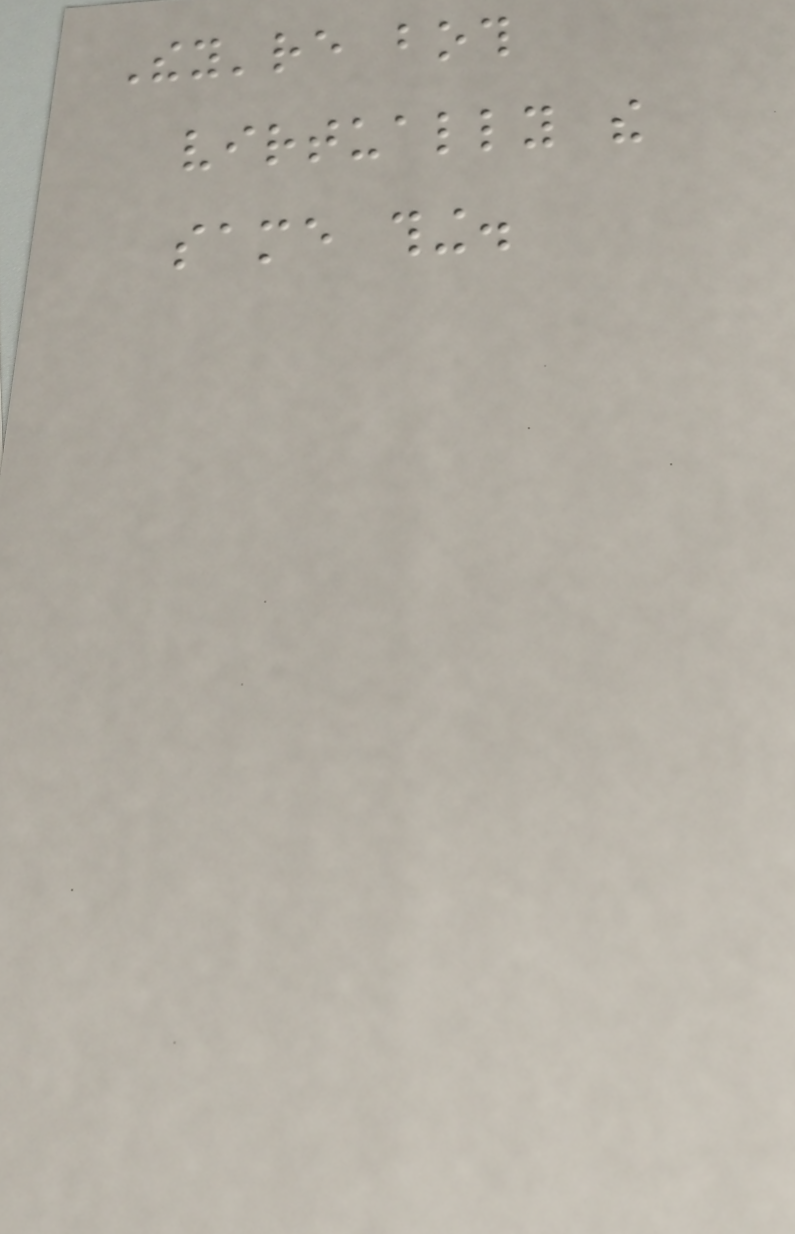They're both
virtually the
same thing.
